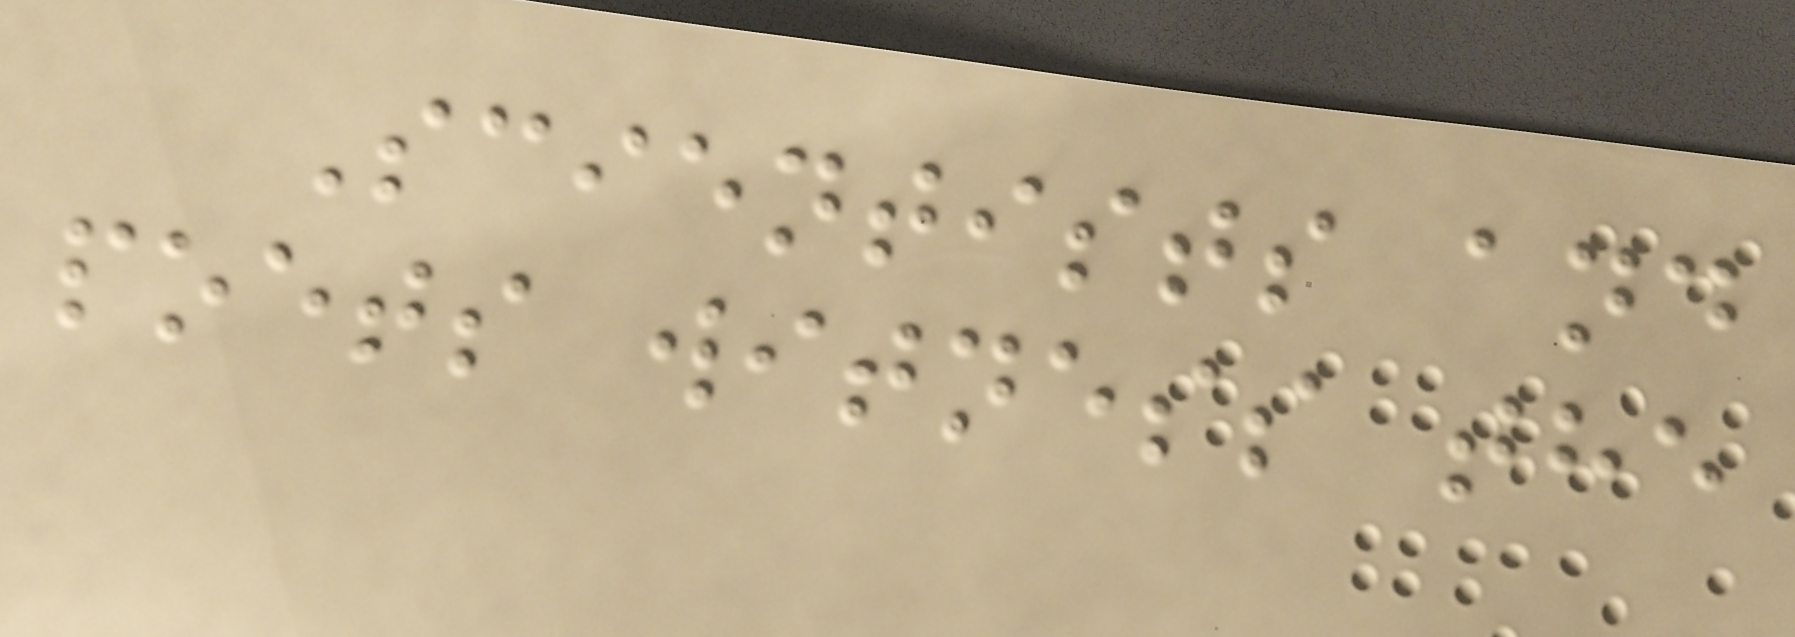Scientists and
poets witness the
